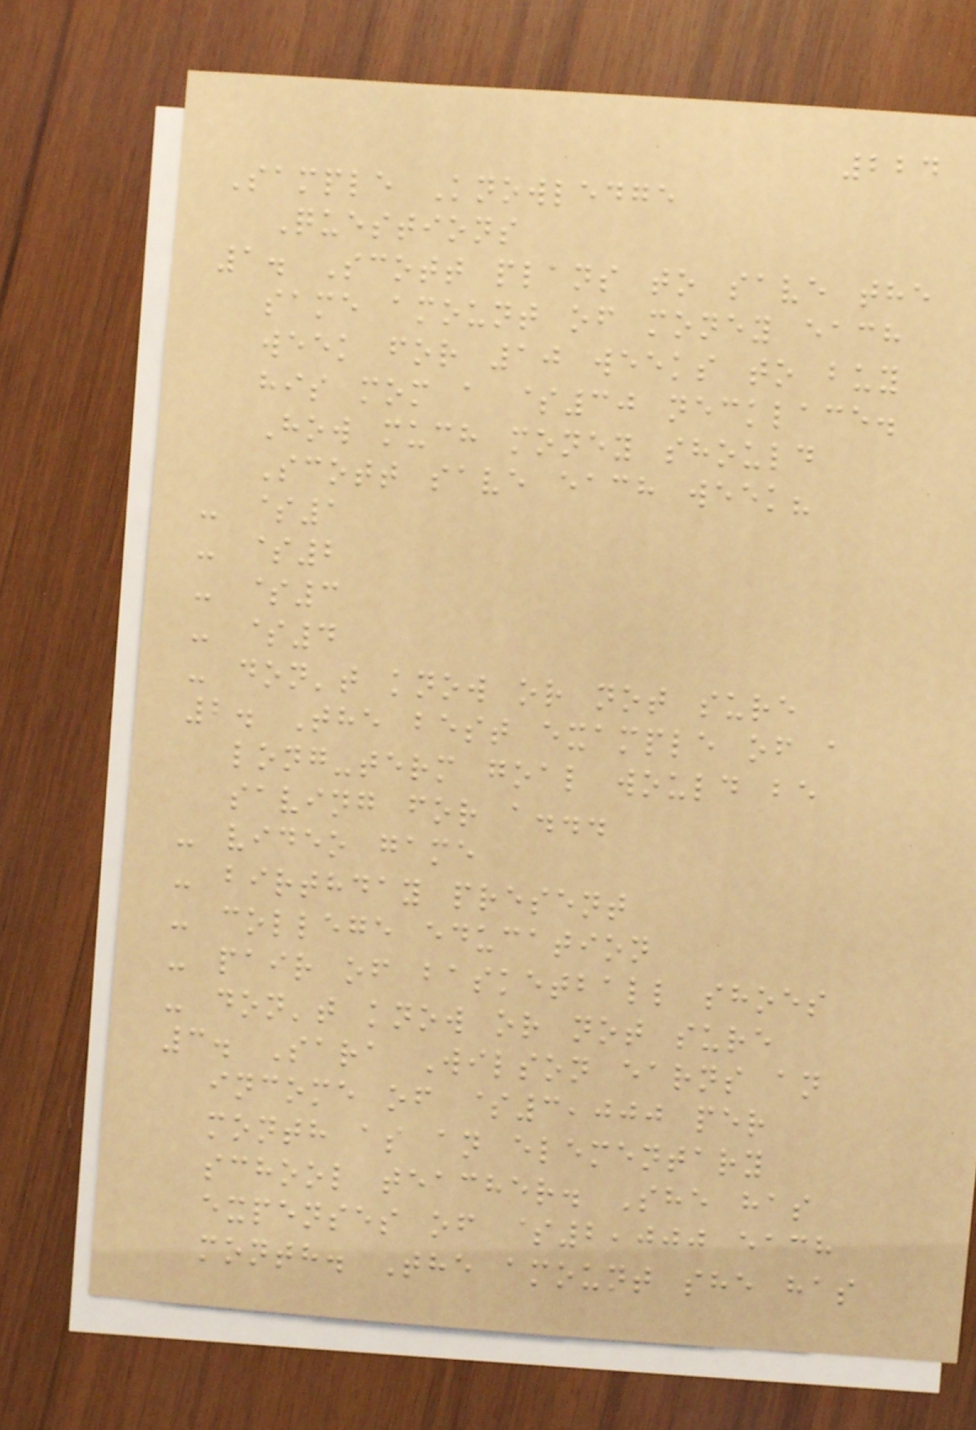224
Sample Knowledge
Questions
1. Scott plans to save the
same amount of money each
week for 10 weeks to buy
his mom a $30 necklace.
How much money should
Scott save each week?
- $1
- $2
- $3
- $4
- don't know or not sure
2. The best example of a
long-term goal would be
saving for a...
- video game
- birthday present
- college education
- pair of basketball shoes
- don't know or not sure
3. Sara Wilson earns an
income of $3,000 per
month as an elementary
school teacher. She has
expenses of $2,000 each
month. The amount she has
